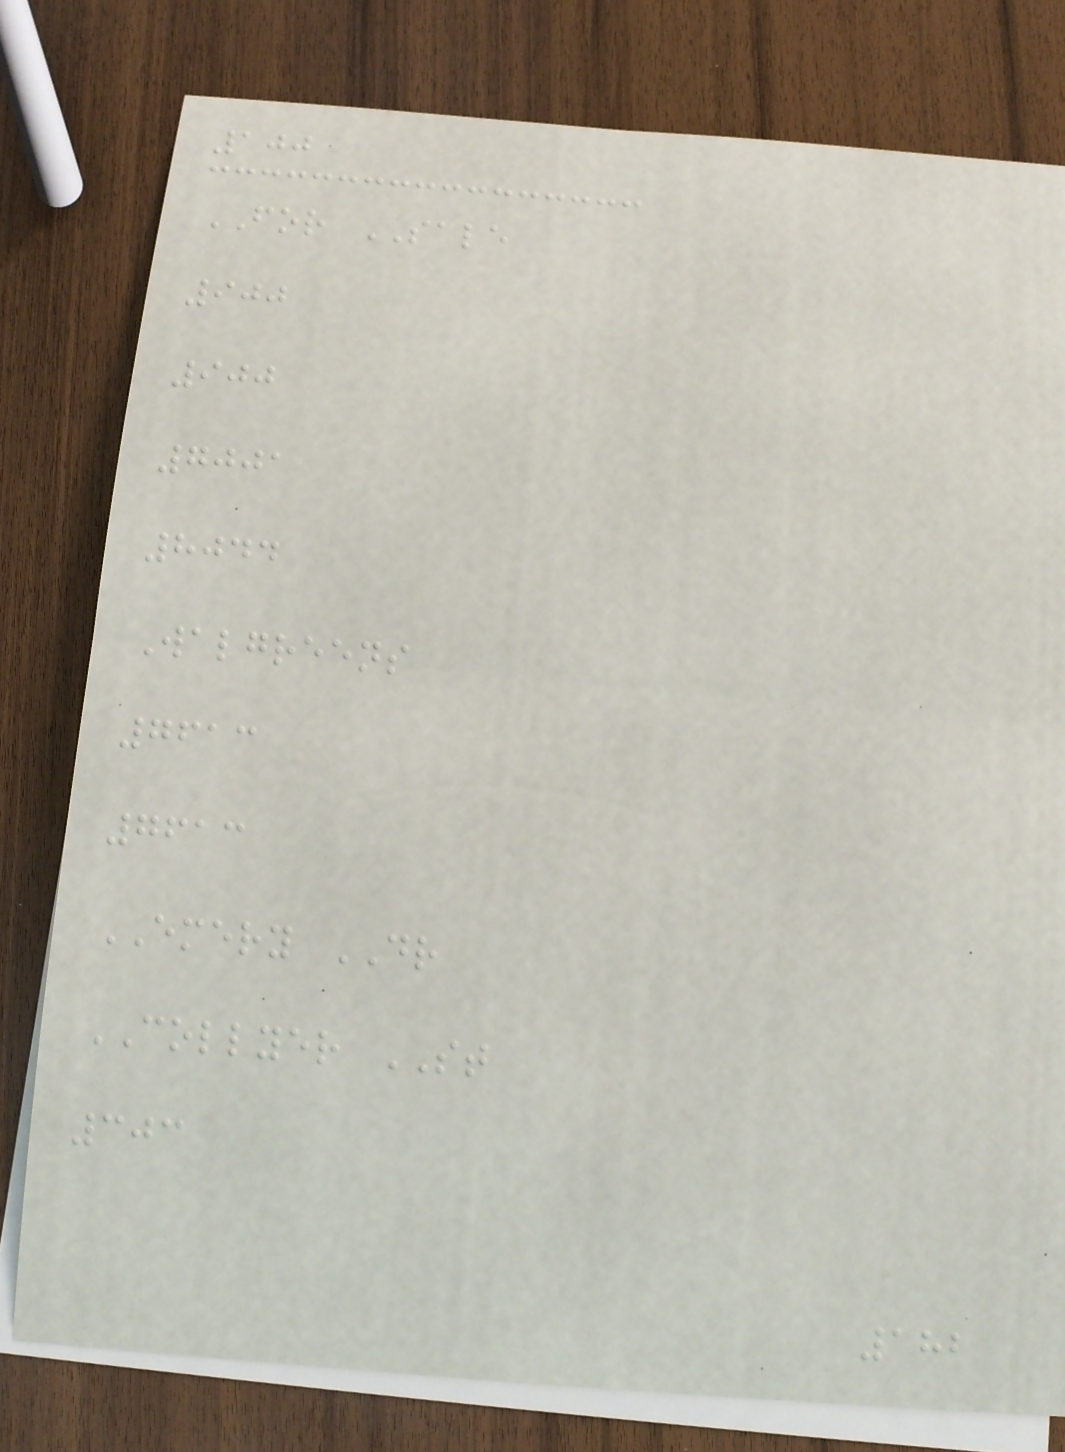100
FOR SALE
900
900
7001
8044
Walgreens
7613
7613
EMERY DR
COLLYER ST
303
182
